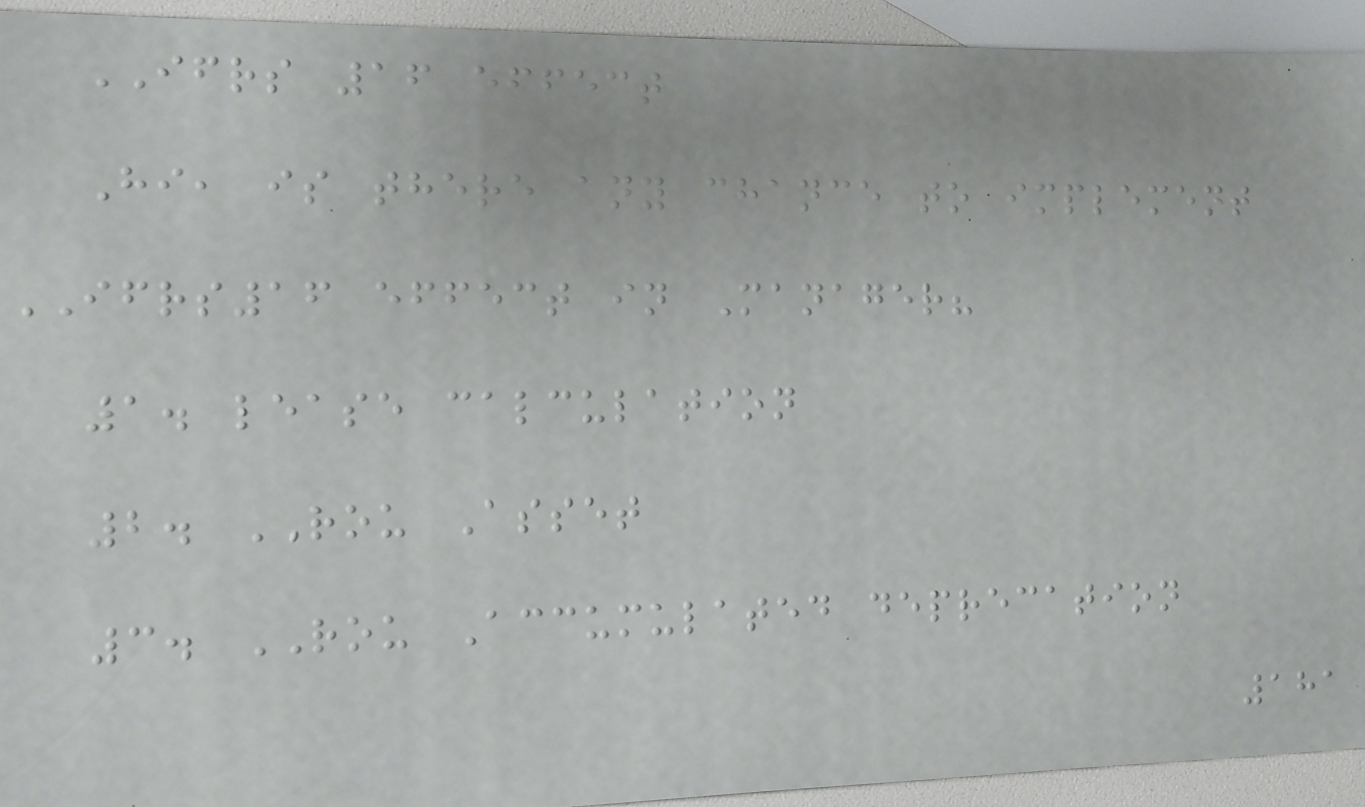IFRS 16 effect
Hi, is there any chance to implement
IFRS16 effect in Manager?
1. lease calculation
2. ROU Asset
3. ROU Accumulated deprecation
181
